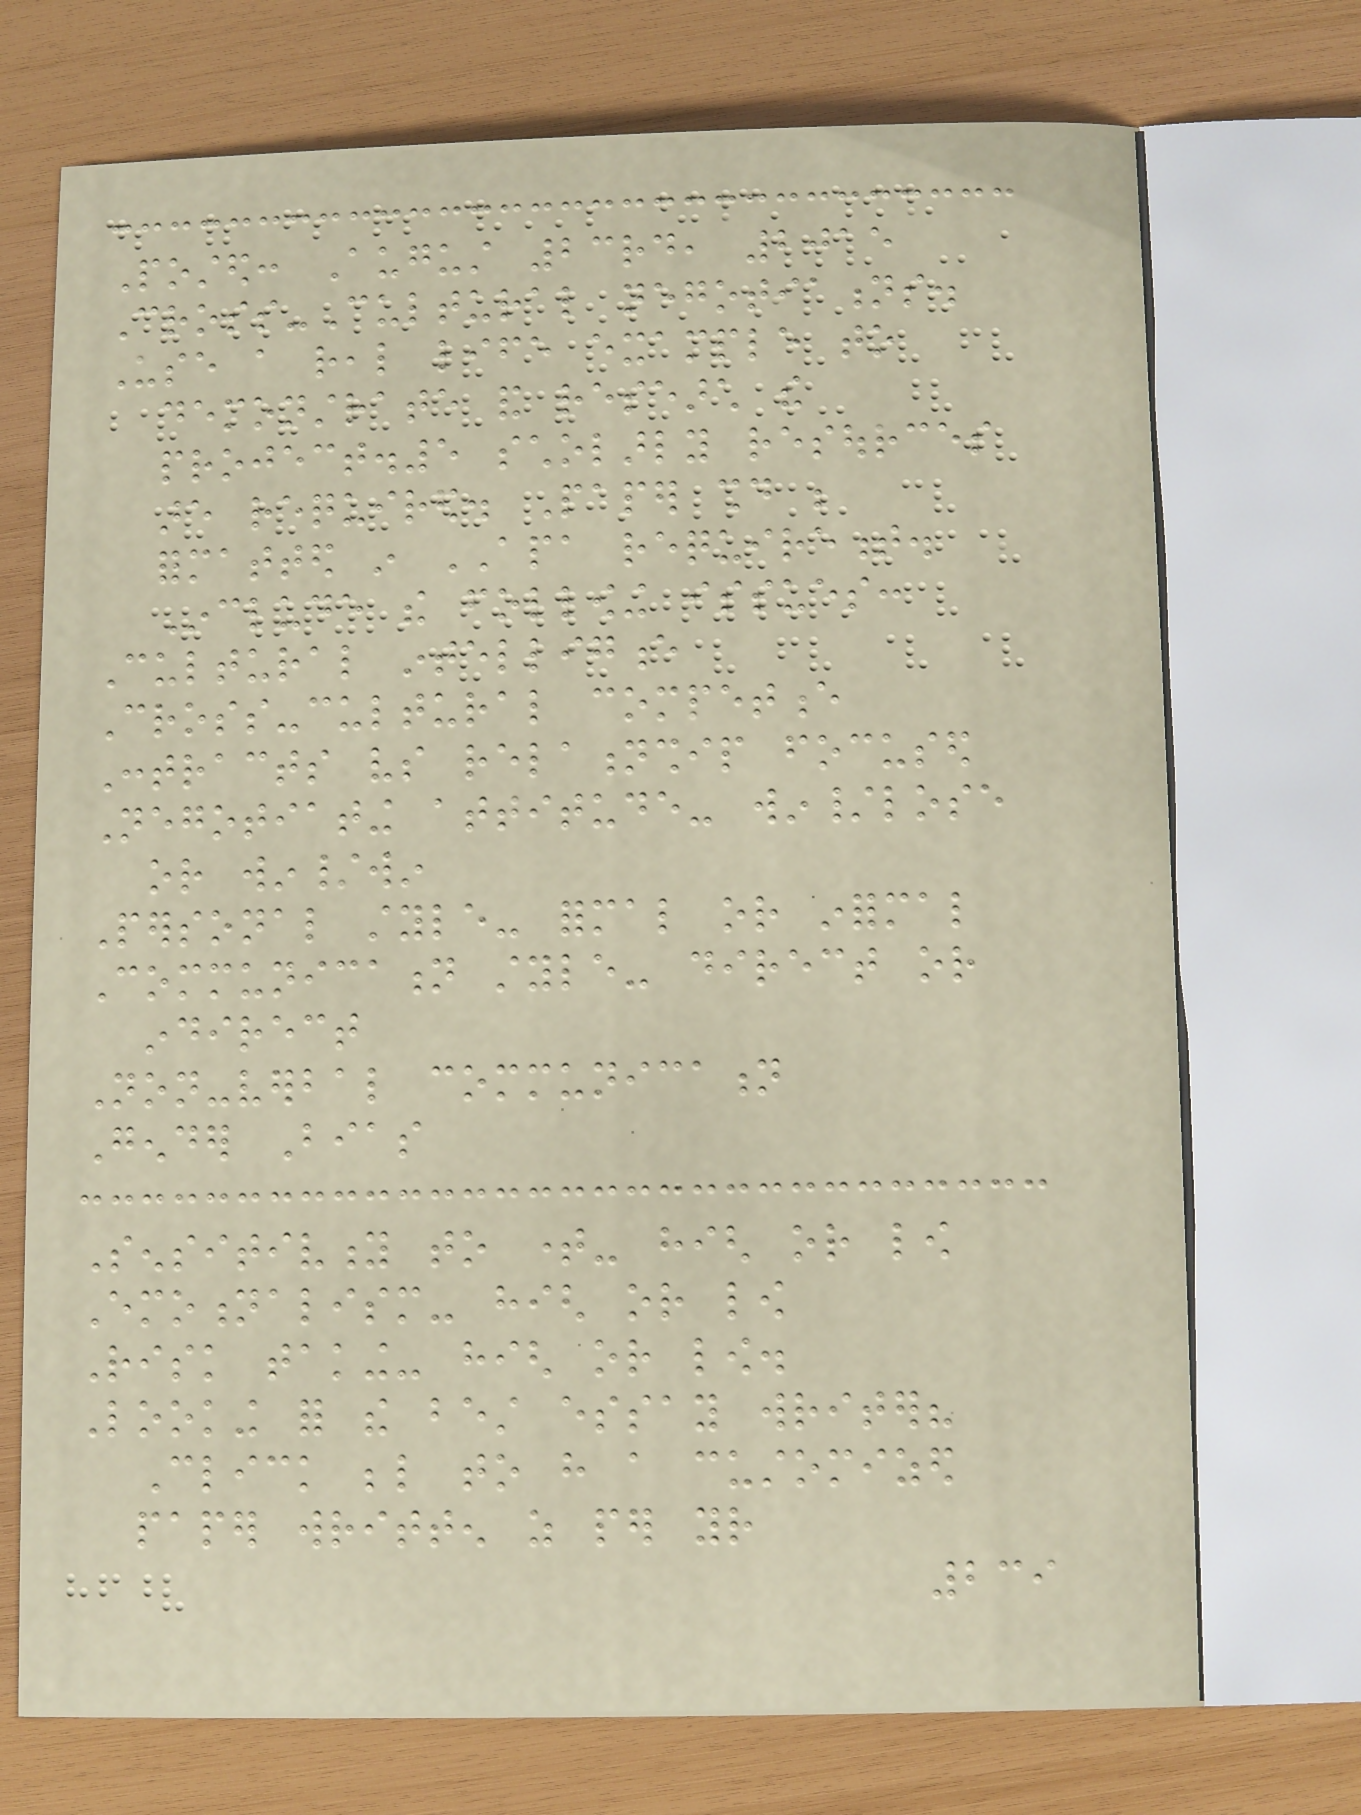Posted: August 23rd, 2015
Cross-Cultural negotiations.
Use a real life example to
demonstrate and research the
project.5 scholarly resources
are required. Paper should be
formatted in APA requirement.
Include the following issues:
Cultural intelligence
Cross-cultural competence
Contracts vs relationship focused
Negotiating attitude- win/lose
or win/win
Personal style- formal or informal
Communication style- direct or
indirect
Non-verbal communication
Gender Bias
Sensitivity to time- high or low
Emotionalism- high or low
Risk taking- high or low.
Looking for the best essay writer?
Click below to have a customized
paper written as per your
239
